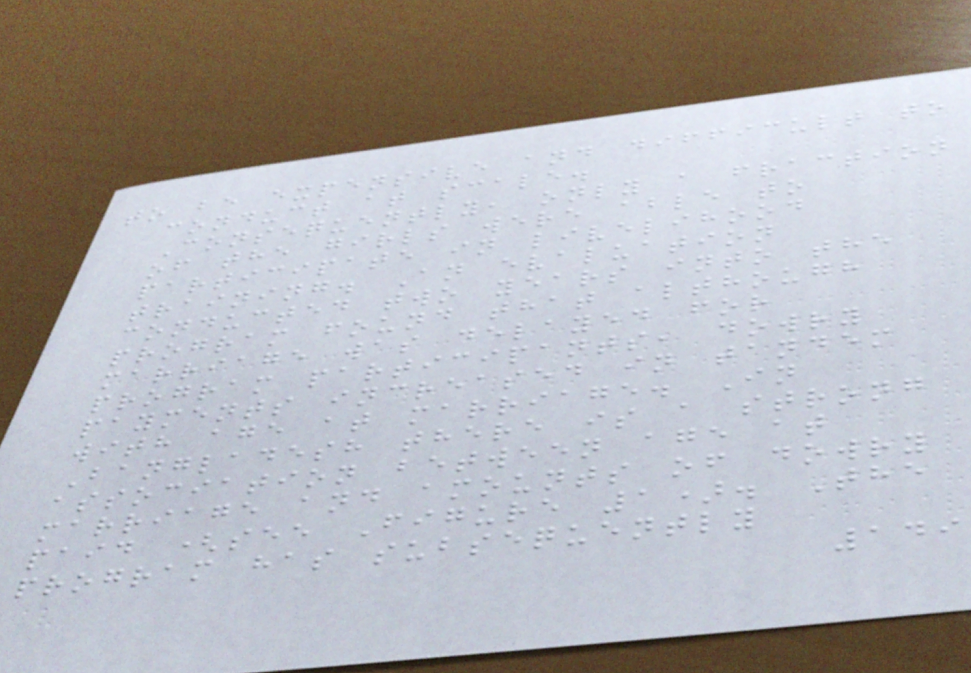to be expensive and difficult to
conduct at scale.
Consequently, only a fraction
of the girls were able to
participate in livelihood
training. An evaluation
conducted two years into the
program found that although
marriage was delayed for
program participants, dowry
payments increased in tandem
with age at marriage. In
Bangladesh there is a strong
association between age at
marriage and amounts of dowry
paid (see Figure 1). The
program has subsequently
149
